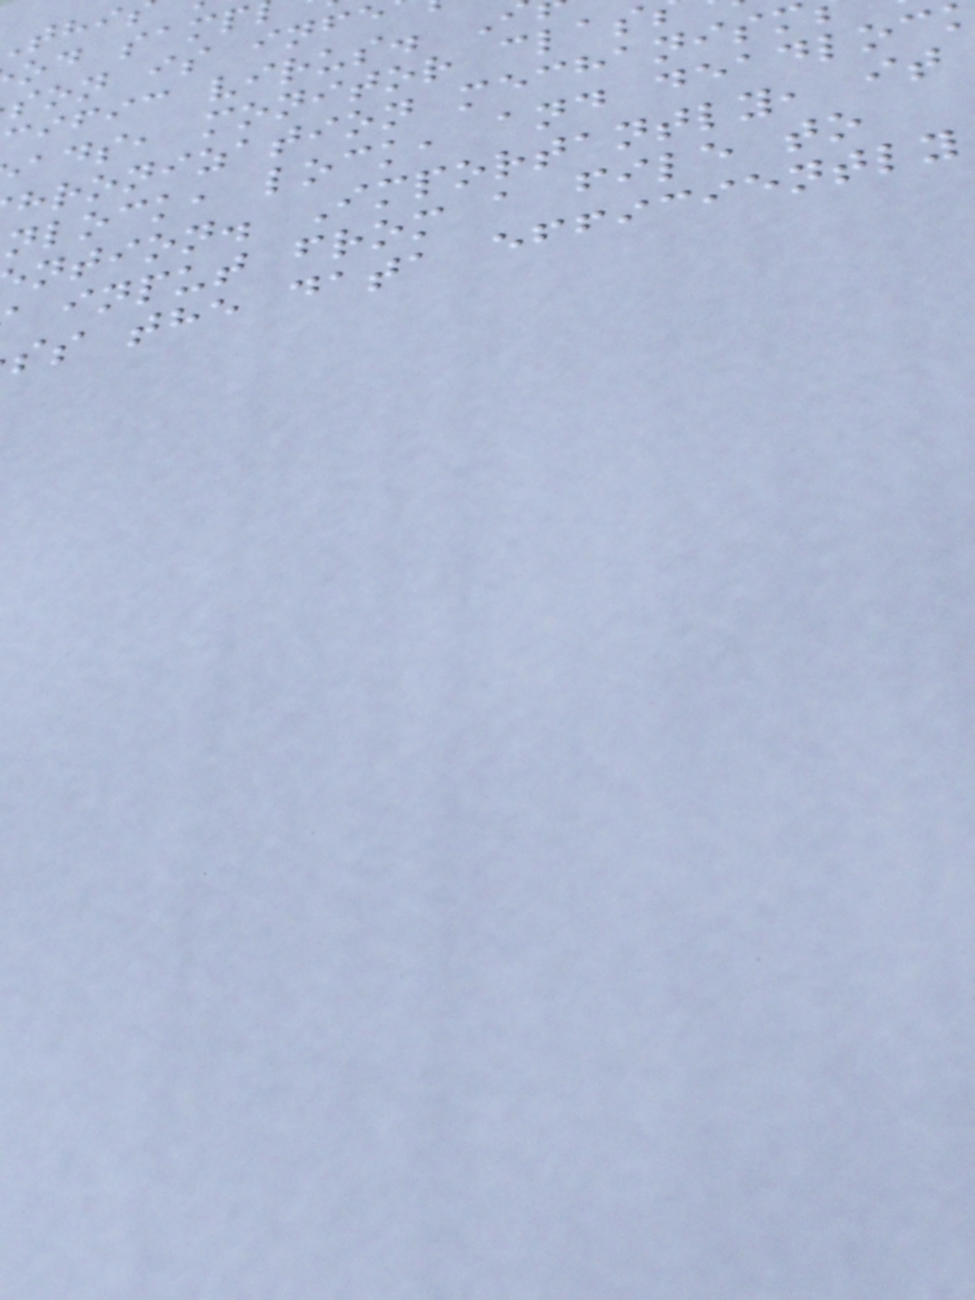od samp
son is inf
cific virus.
ads, monitor clas
hronization mechanis
nlock, lock, and deadloc
ntion. Importantly, it
input from a file to
ss the data efficiently
